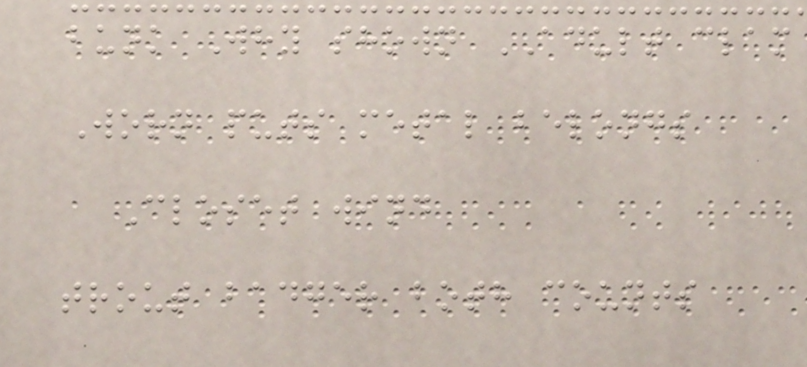bunk Why shown ADULT clam
Worn puts metal belongs
Closet wind
trout badger both counts
